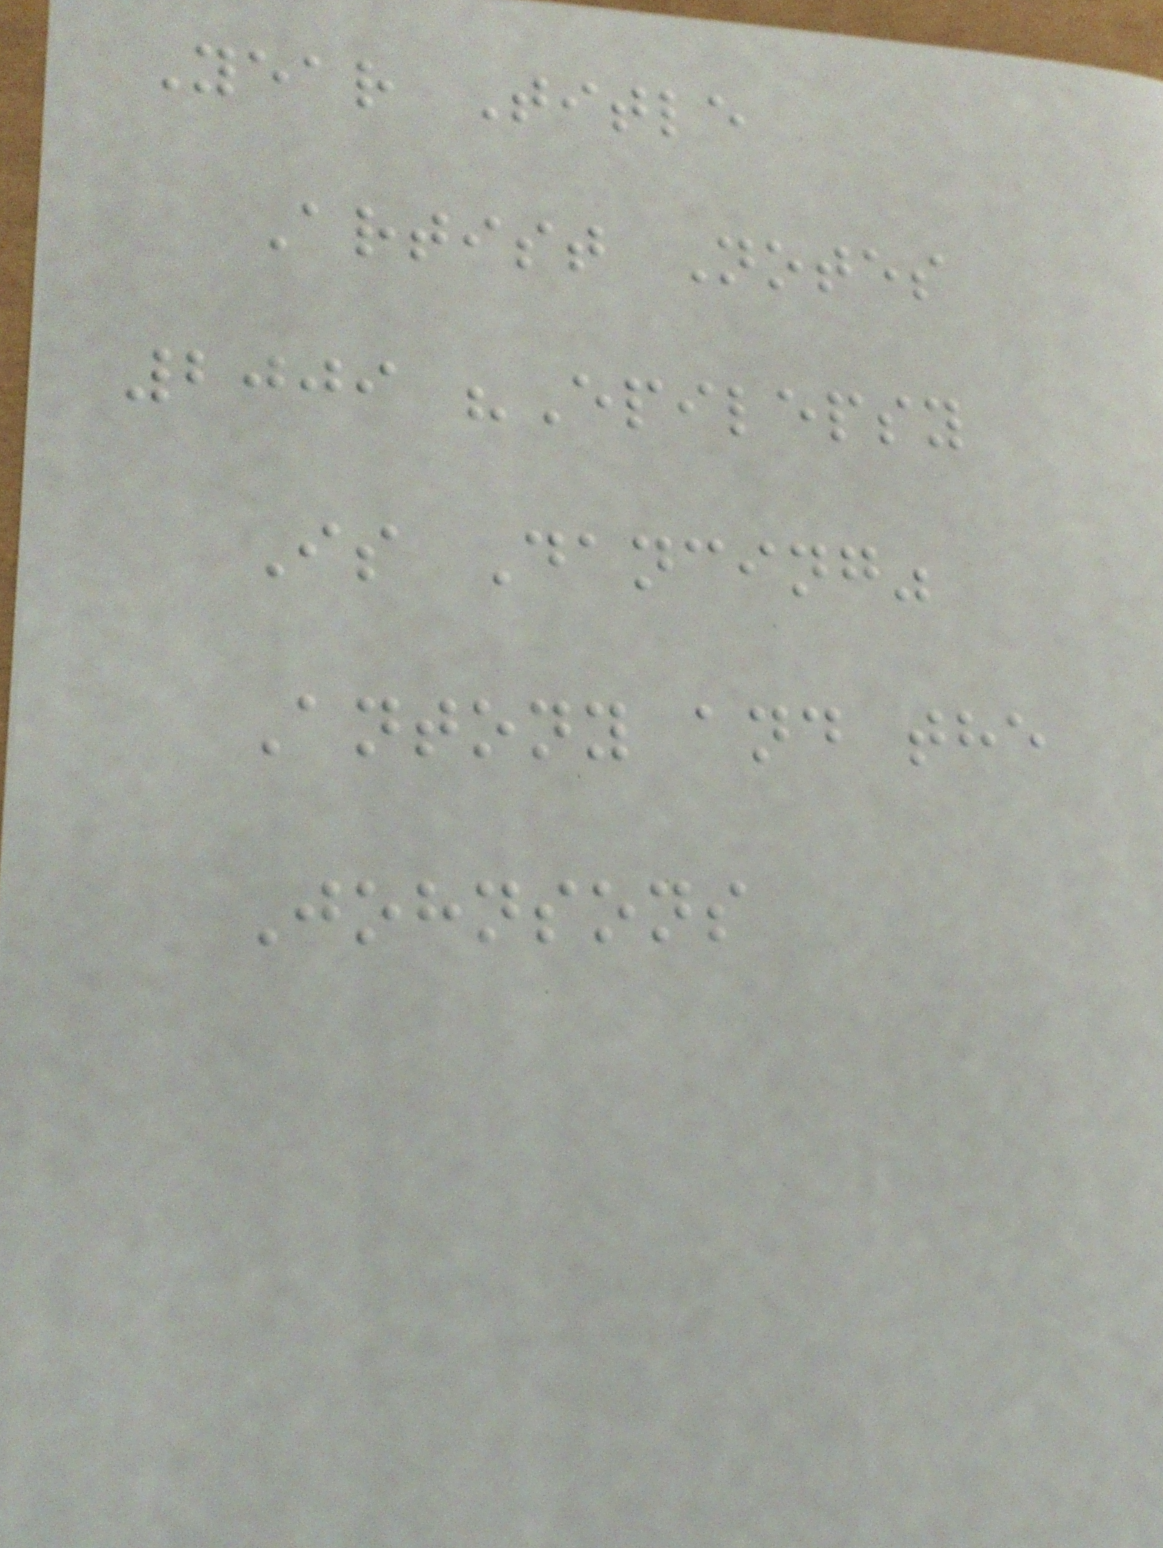Year Title
Artist Notes
2009 "Epilepsy
Is Dancing"
Antony and the
Johnsons
